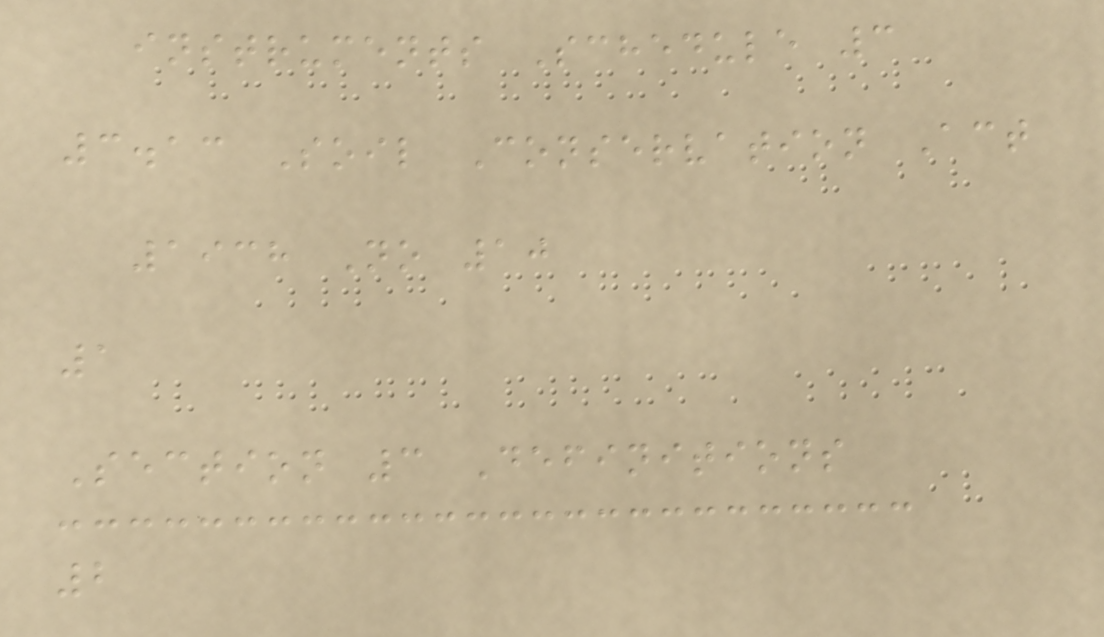instruments Schedule 3
3.13 Soil Conservation Act
1938 No 10
1
Section 3 Definitions
2
